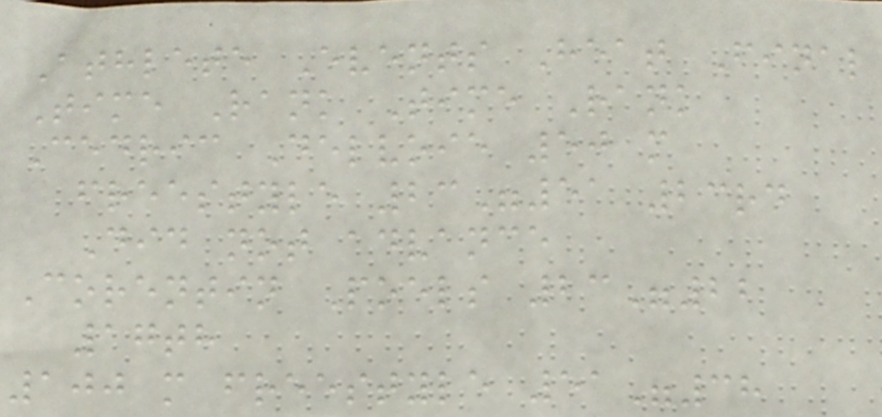Athlete Events Heat Final
Time Rank Time Rank
Cedric Delvoie 50 m
freestyle 23"51 23rd
Did not advance
Corentin Poels 23"22
17th
100 m freestyle 51"38
